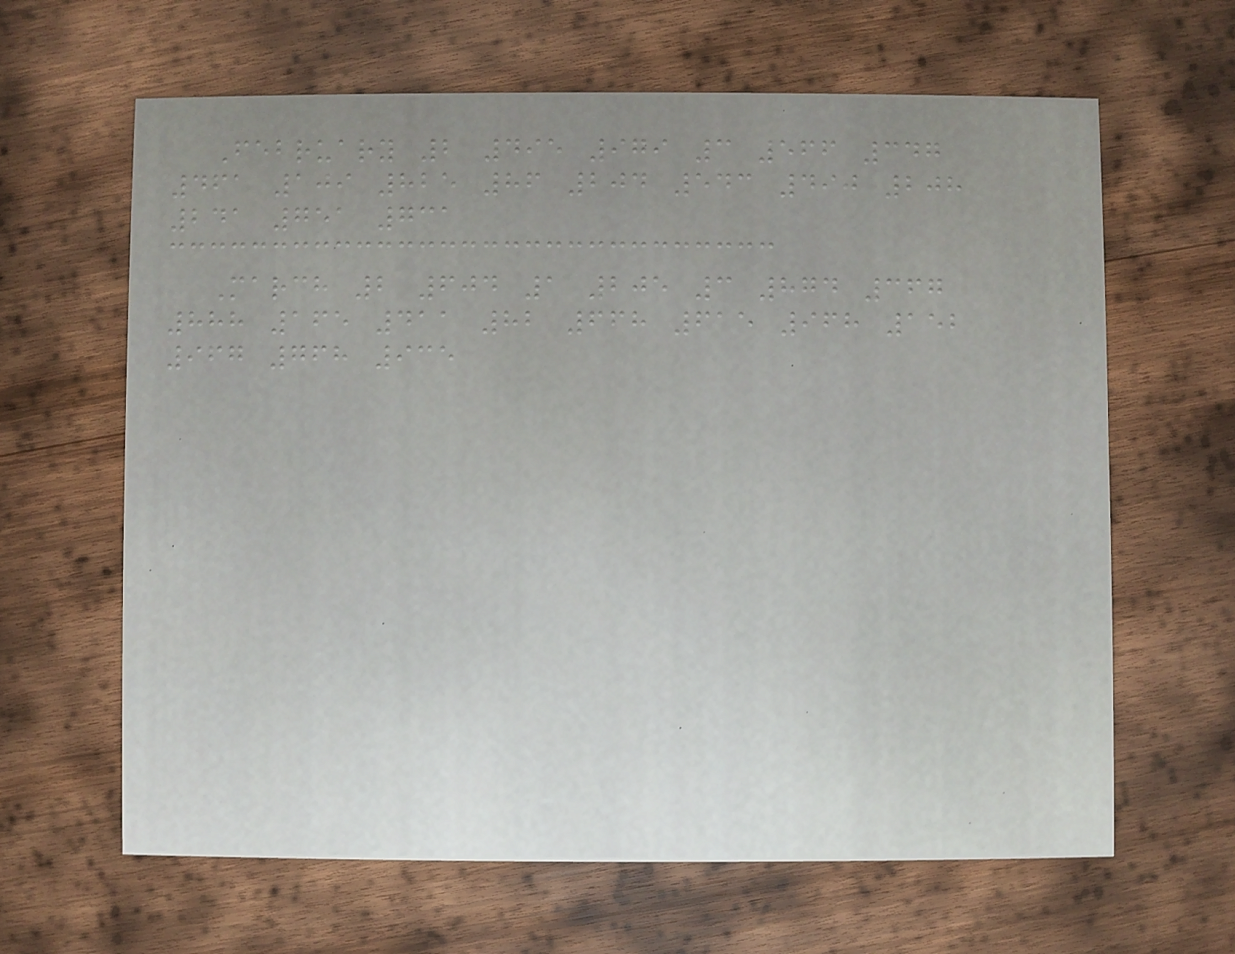February 2 495 979 3 566 347
461 109 825 86 204 543 490 208
241 751 731
March 2 604 1 205 3 874 367
888 165 411 82 668 615 968 152
967 768 935
